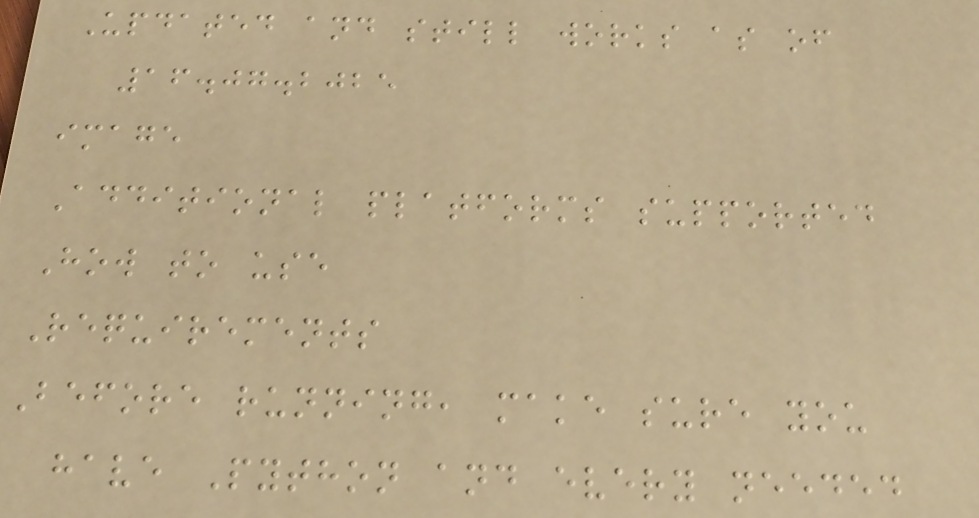Updated and still works as of
16.07.2025
image
Additional platforms supported
How to use
Requirements
Before running, make sure you
have Python and every needed
